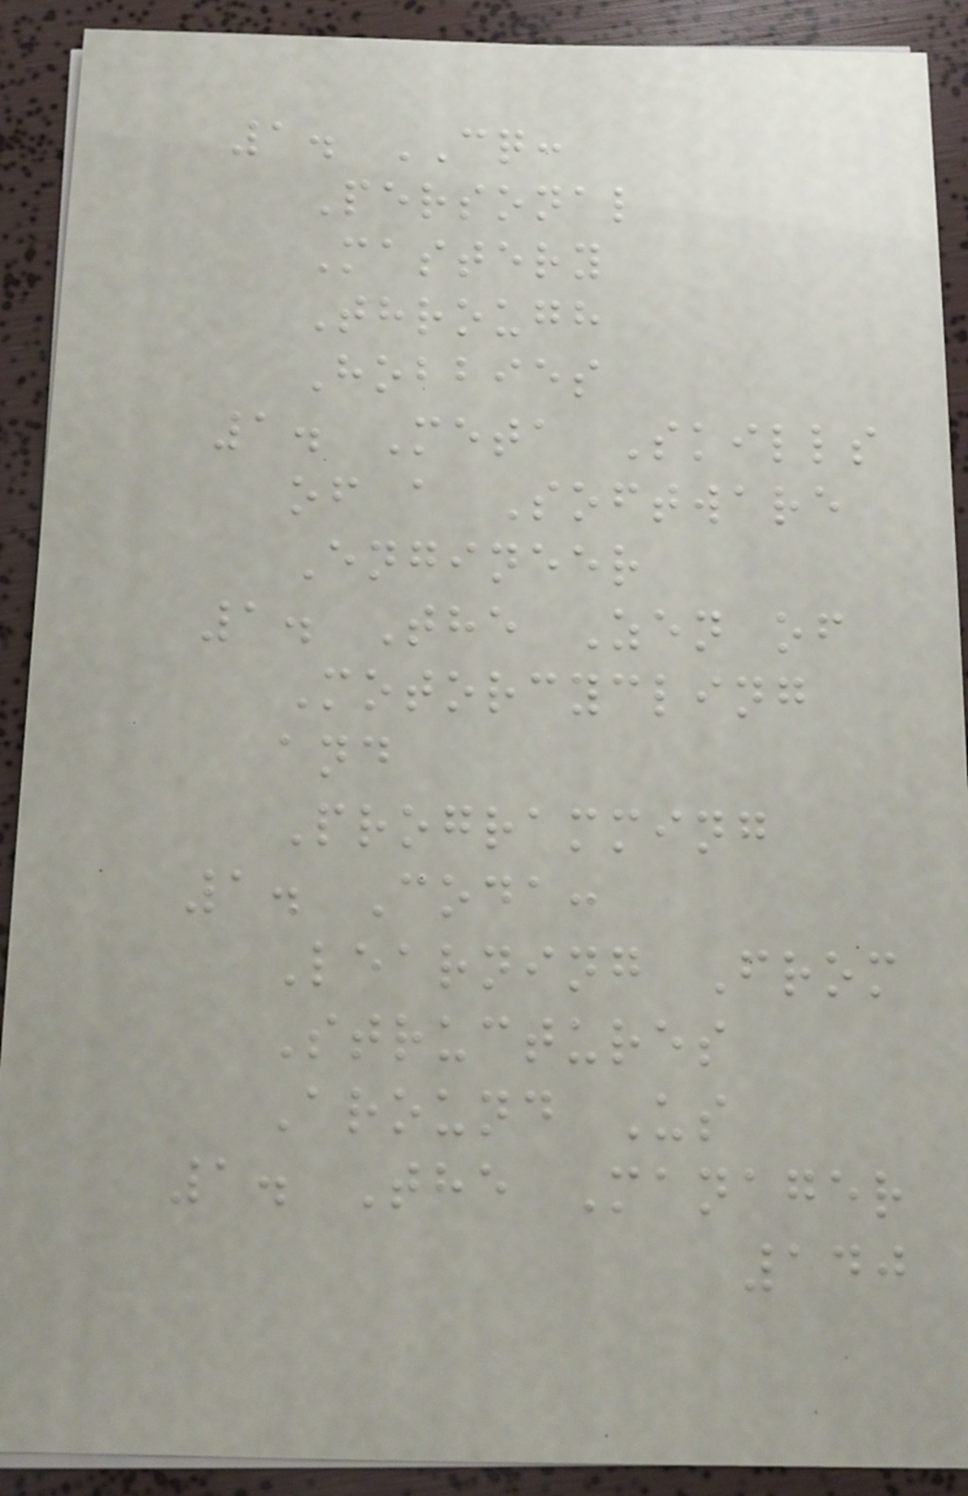1. CQ:
Personal
Mastery
Through
Hobbies
1. Meta Skills
of a Software
Engineer
1. The Zen of
Motorcycling
and
Programming
1. Coda:
Learning From
Structures
Around Us
1. The Manager
140
